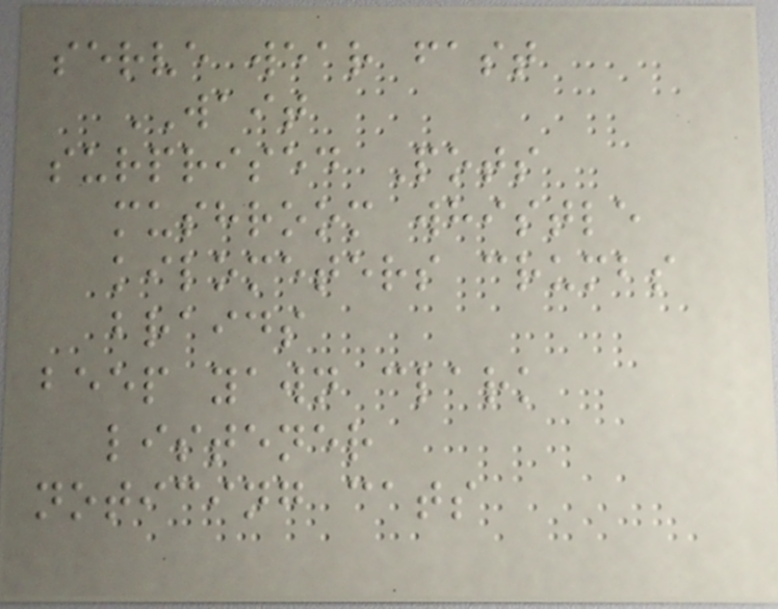serve wear fast
WAIT
surprised Pots
mushroom whistle
kilometers crumbs
braids
beep yawn clark
listener
noticing cats
